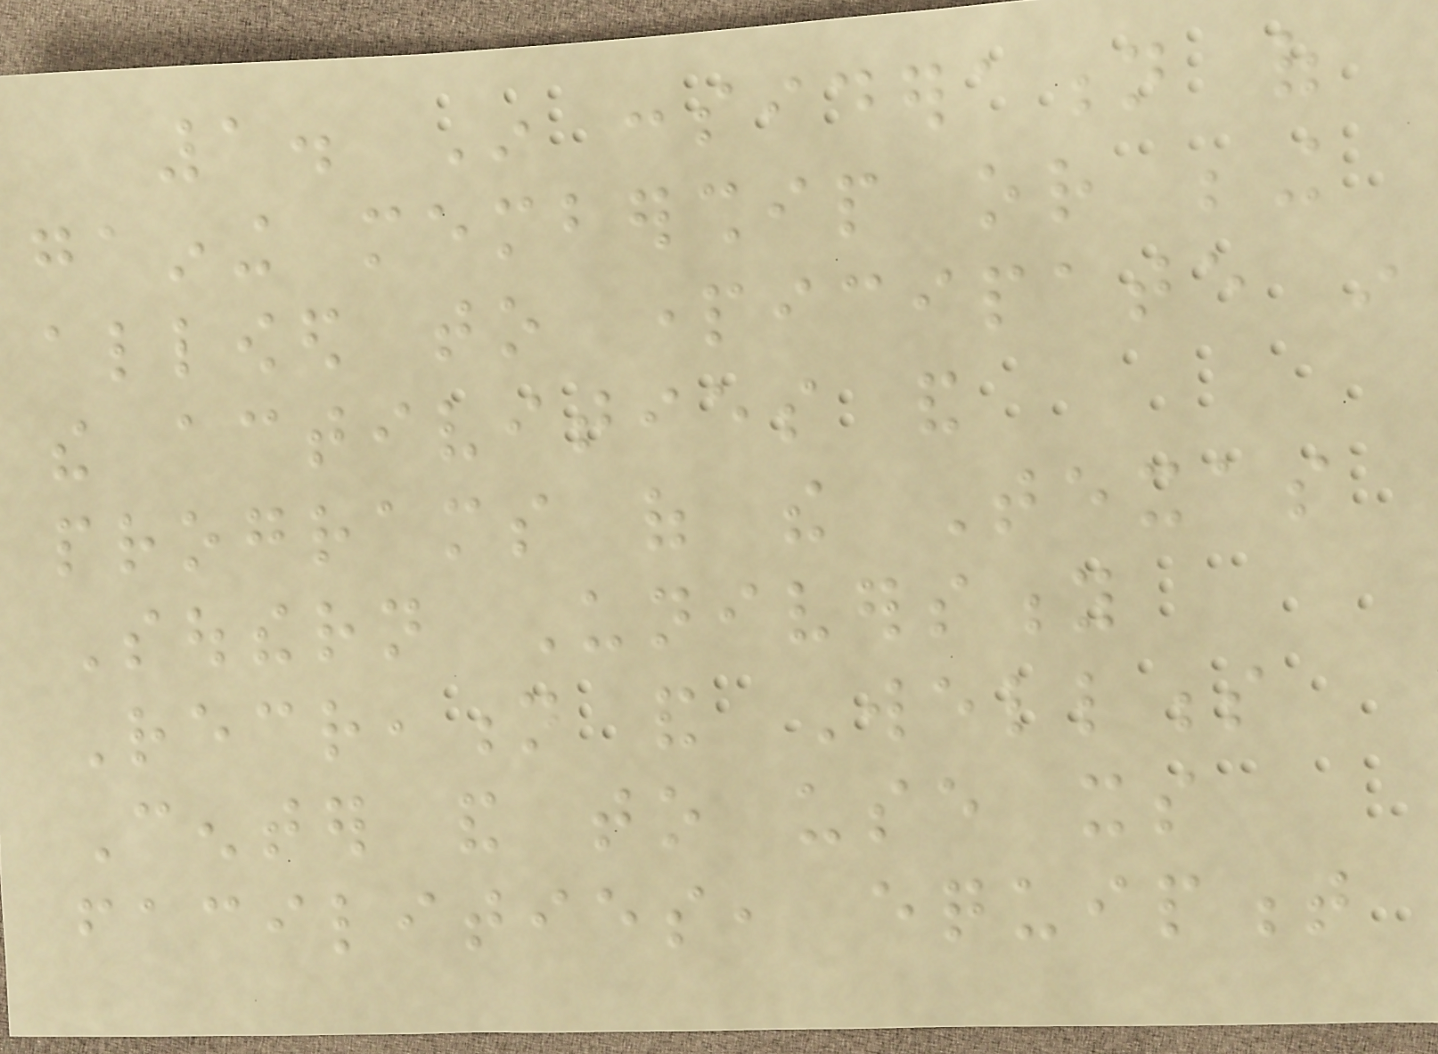1. In consideration of
gaining membership or being
allowed to participate in
the activities and
programs of the Texas
Southern University
Recreation and Wellness
Center and to use its
facilities, equipment
